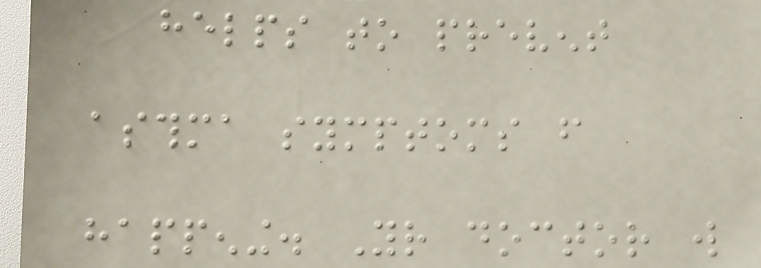helps to prevent
asthma symptoms from
happening. Your doctor will
